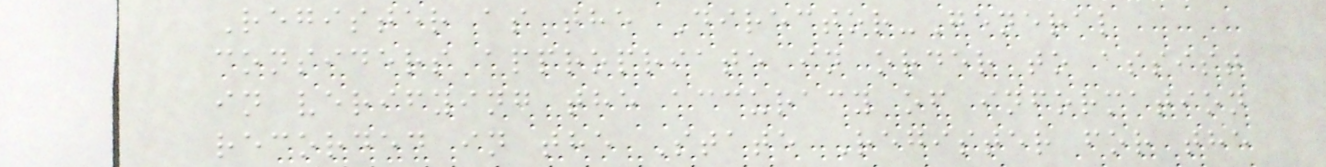Register as the Director-General
considers appropriate in order to assist
in verifying the accuracy of information
recorded in the State Register for the
